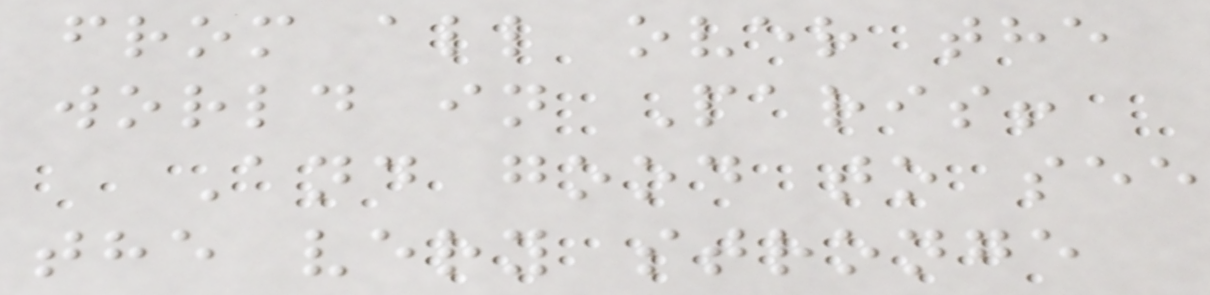from all over the
world in Paris!
And good to see
the very stronge
